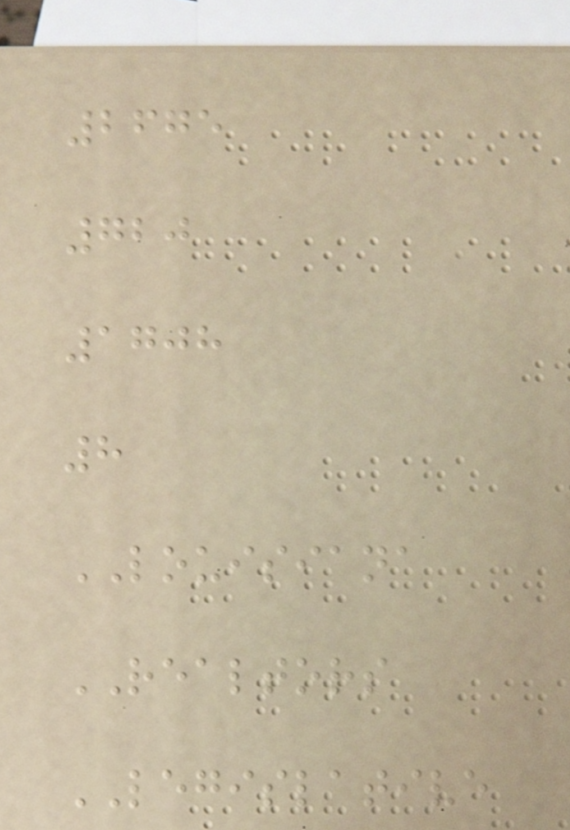2675
720
1708
8
LOUISIANA
REALTORS
LEGISLATIVE
